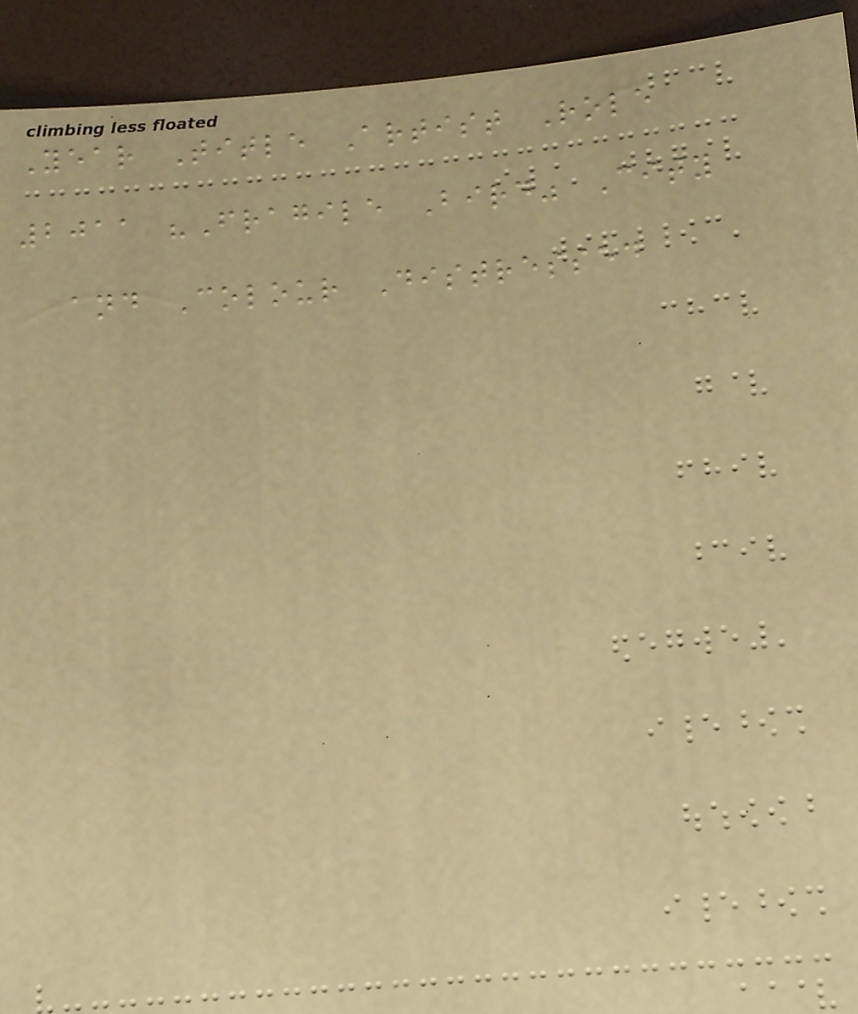Year Title Artist Role
2011 "Fragile Bird" City
and Colour Distressed
